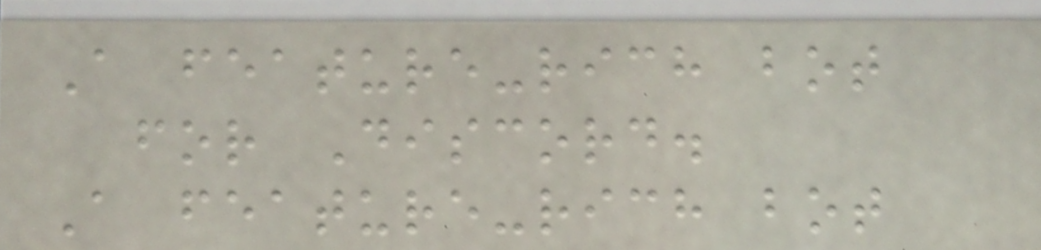A feature-rich bot
for Discord.
A feature-rich bot
